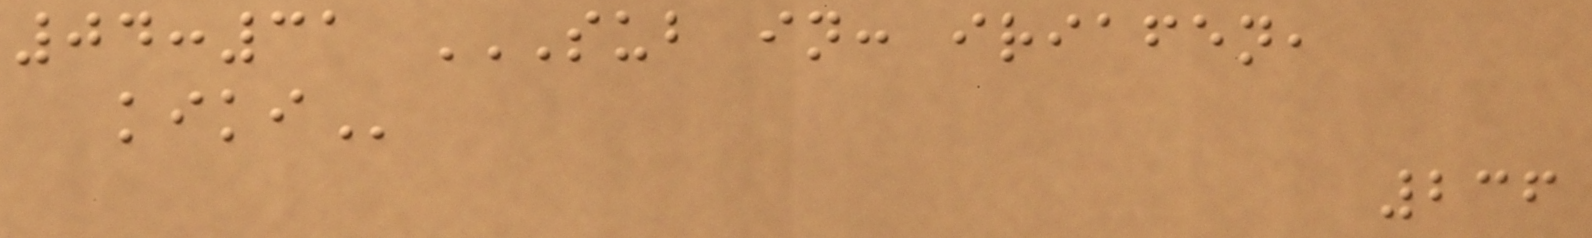04:31 SUB IN: IRIAFEN,
KIKI
236
